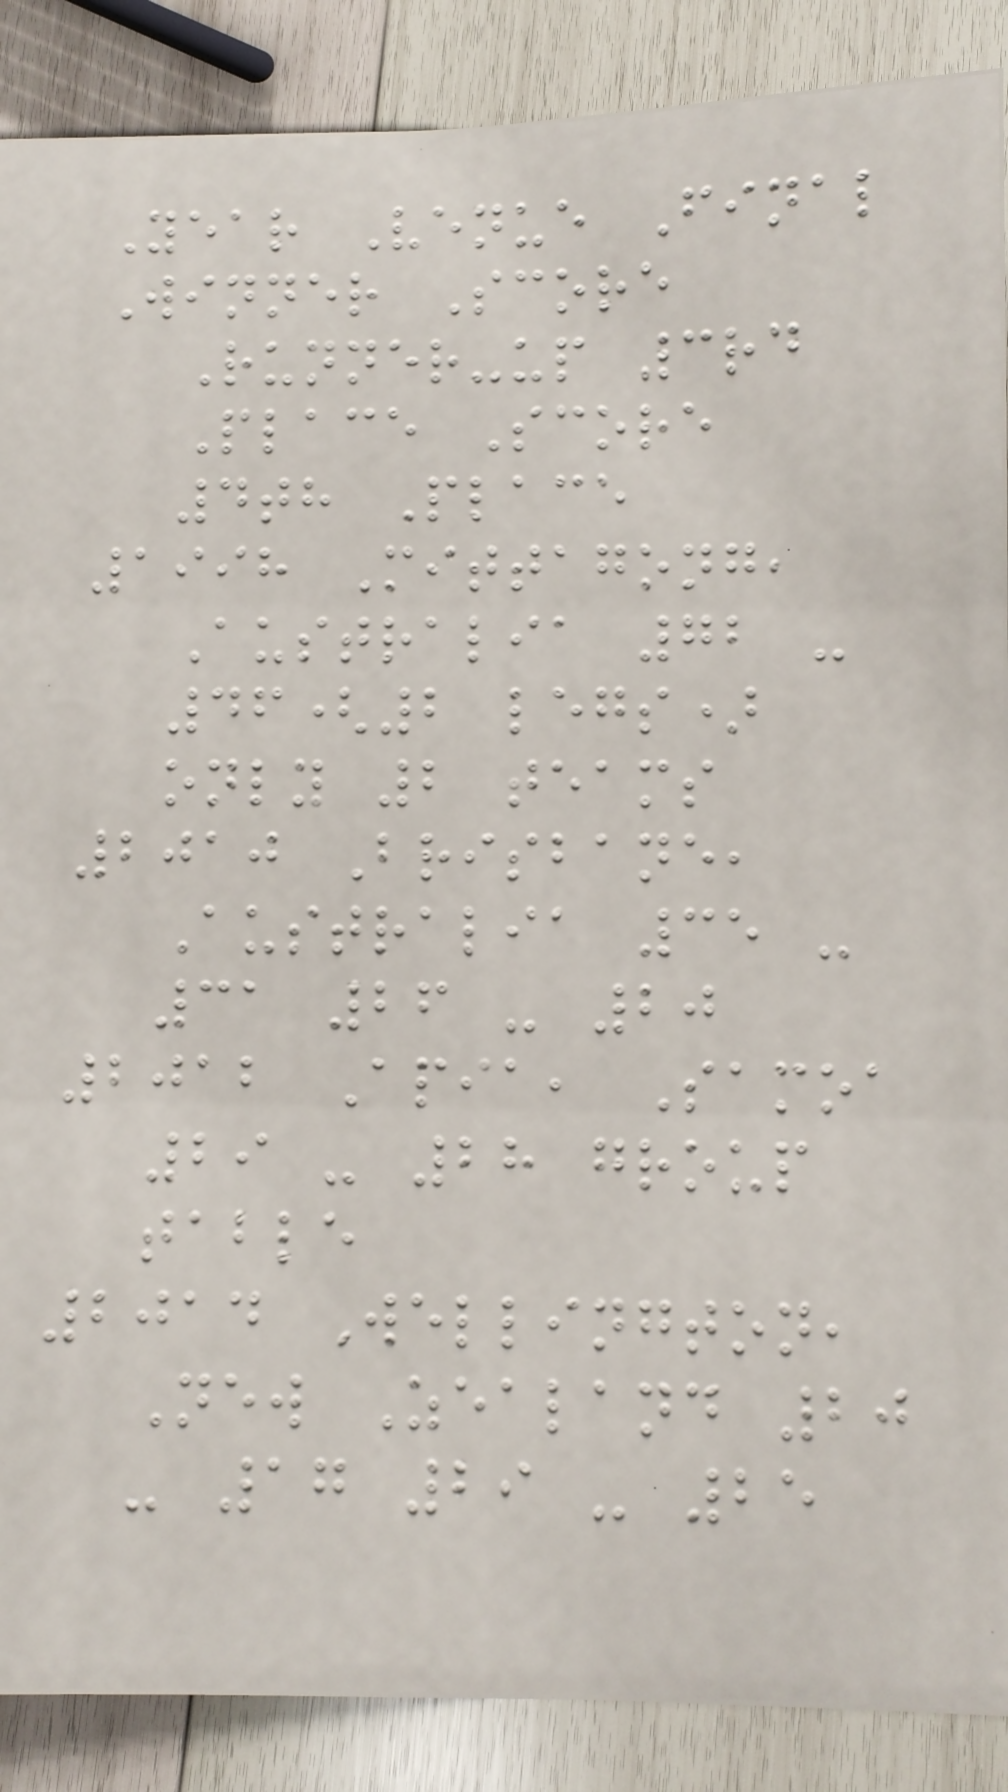Year Venue Final
Winner Score
Runner-up 3rd
Place Score
4th Place
1998 Mittagong,
Australia 72 -
46(2 legs)
only 2 teams
2010 Brisbane,
Australia 35 -
31 26 - 20
2012 Apia, Samoa
29 - 28 group
table
2014 Wellington,
New Zealand 20
- 17 29 - 25
